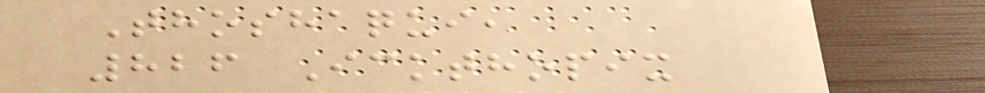Thoshaqui,
826 Ickthopix
